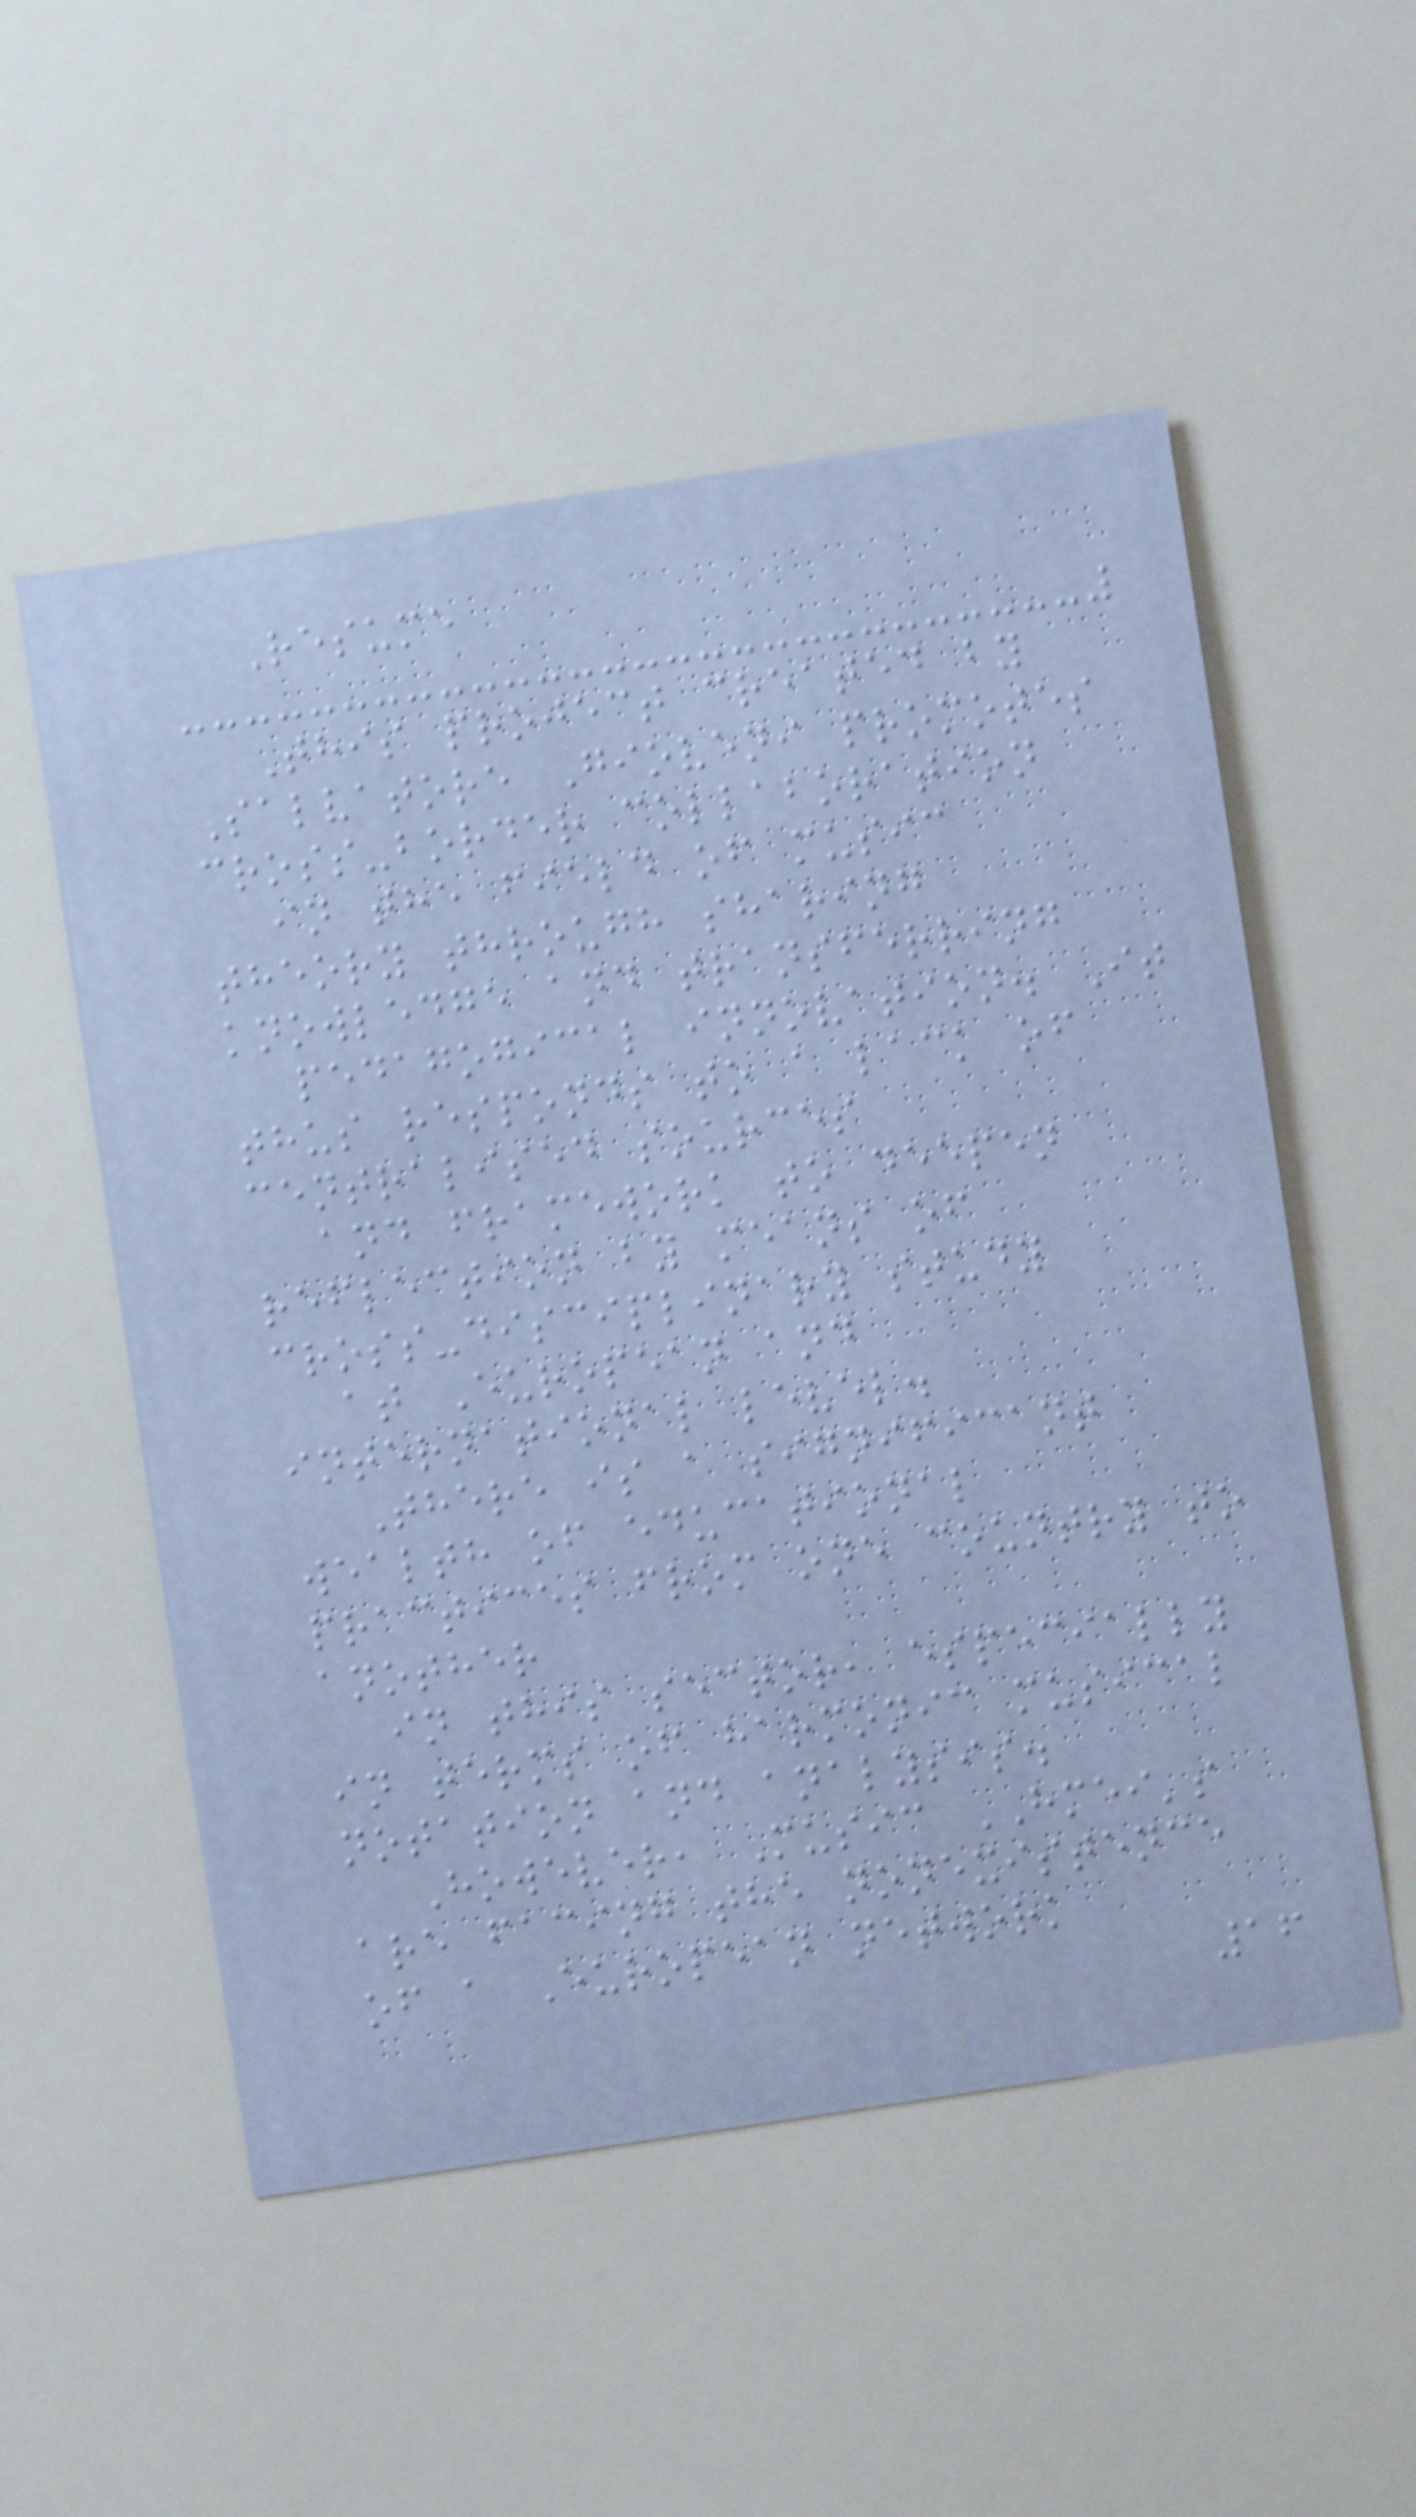Resume
This project created by
Salvatore Gioveni promotes
cross-border collaboration
in the field of music
theory through sharing
knowledge and transferring
pedagogical innovation. It
thus responds to a lack of
centralised sources
and framework to deepen
reflection by means of
cross-disciplinary study
at European and
international level.
There is a significant
wealth of educational
practices from one country to
another
in this sector, especially
in terms of harmonic musical
notation and analysis.
However, Music HMEI's
are facing the nonexistence
of a European network
16
